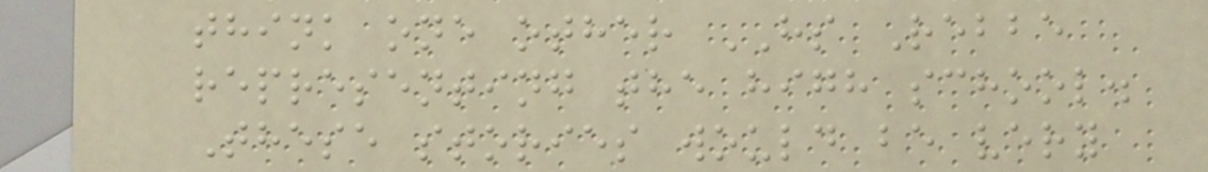think one other HS Rebbe
representing the high school.
These stories would be very
